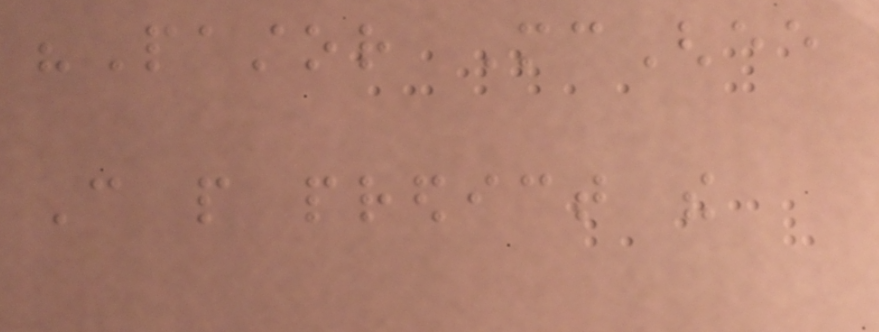"Pastor McGhee
Can people predict the
